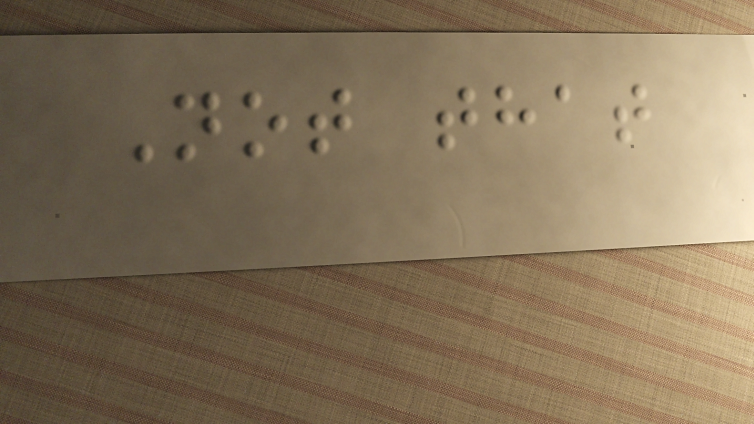Not that
